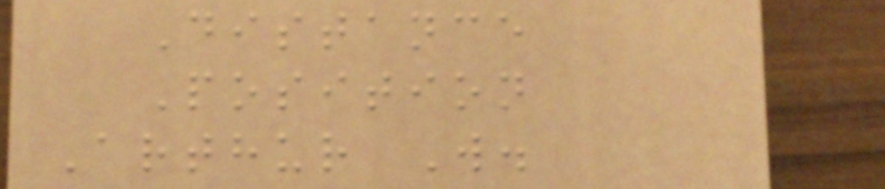Distance
Position
Arthur W.
